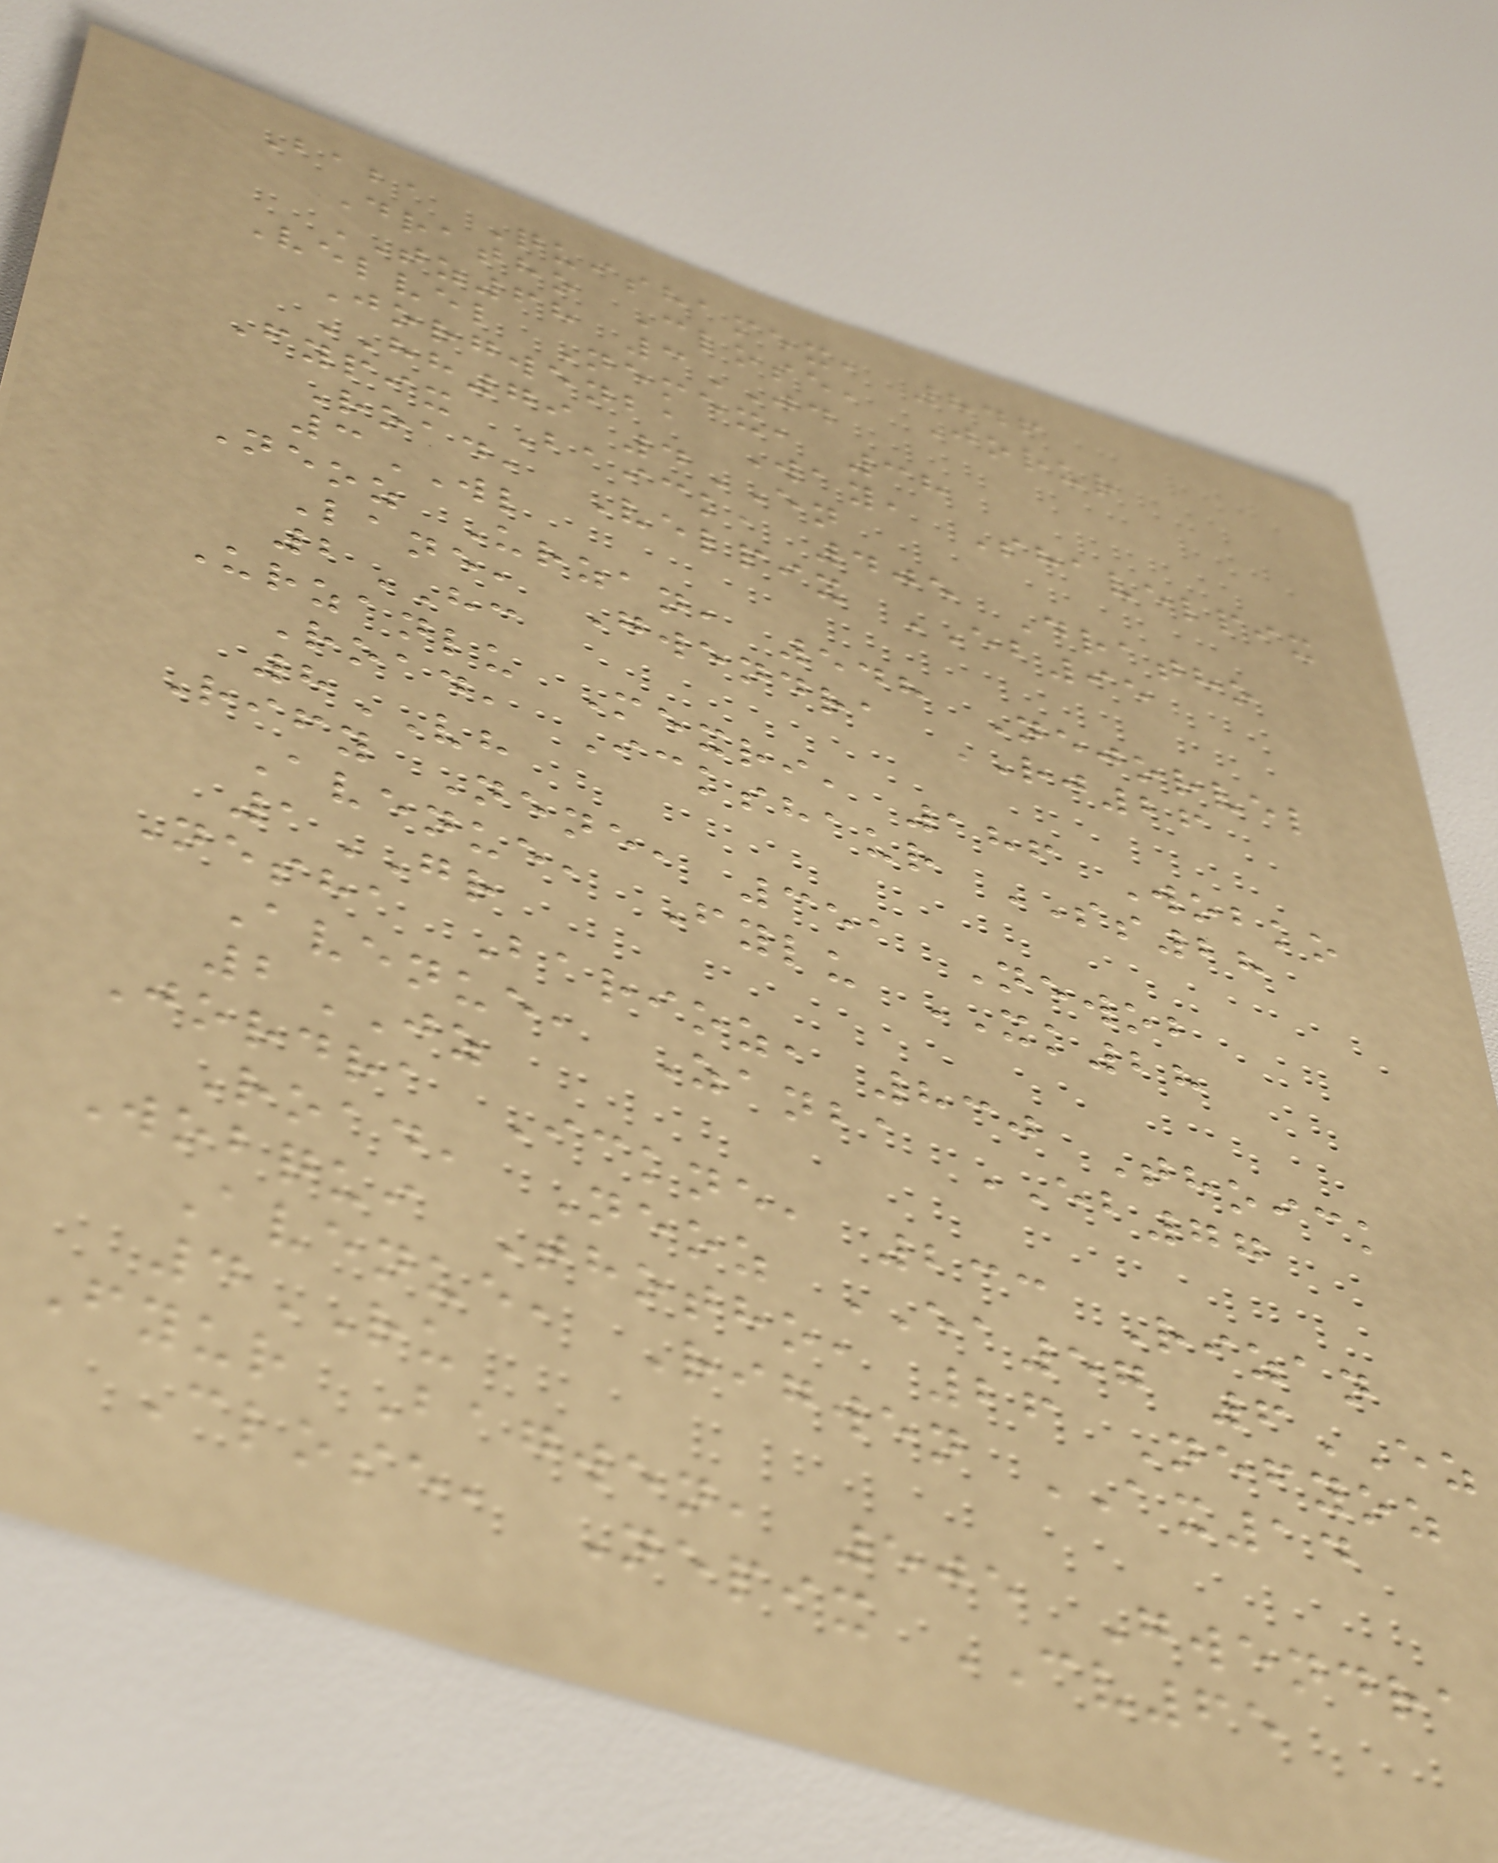Baba Quishamex, 846
Dratho Close, Jorur
TZ68 3JD
Velvel Nemex, 38
Jorgwenba Way, Shavelpix
HH79 4EN
Fypix Baick, 405 Dratho
Road, Velpix EB95
3WL
Neoz Urzan, 548 Nejorvel
Lane, Gwendra RJ26
2HC
Urzanlu Mexri, 186 Wobko
Road, Ickshaur SS28
8VH
Rify Nene, 351 Newob
Avenue, Fylu XK28
1GR
Nesha Barioz, 830 Thoick
Avenue, Zanba EB77
2JZ
Jordra Ickne, 233 Rizan
Road, Neoz EA57 6EZ
Wobqui Thotho, 26 Nefyoz
Avenue, Rigwen AX14
4RU
Fyur Bagwen, 505 Gwendra
Close, Nepix CV65
